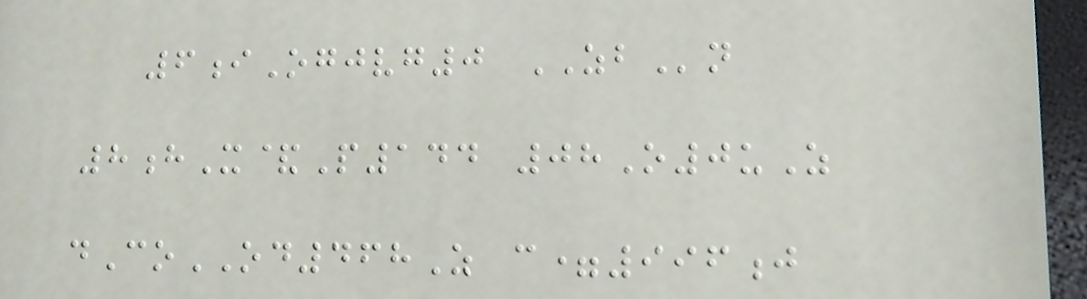6iOgjvg0 ZBn
8hX&P144 08O0uZ
dCoOD468Z c=996j
